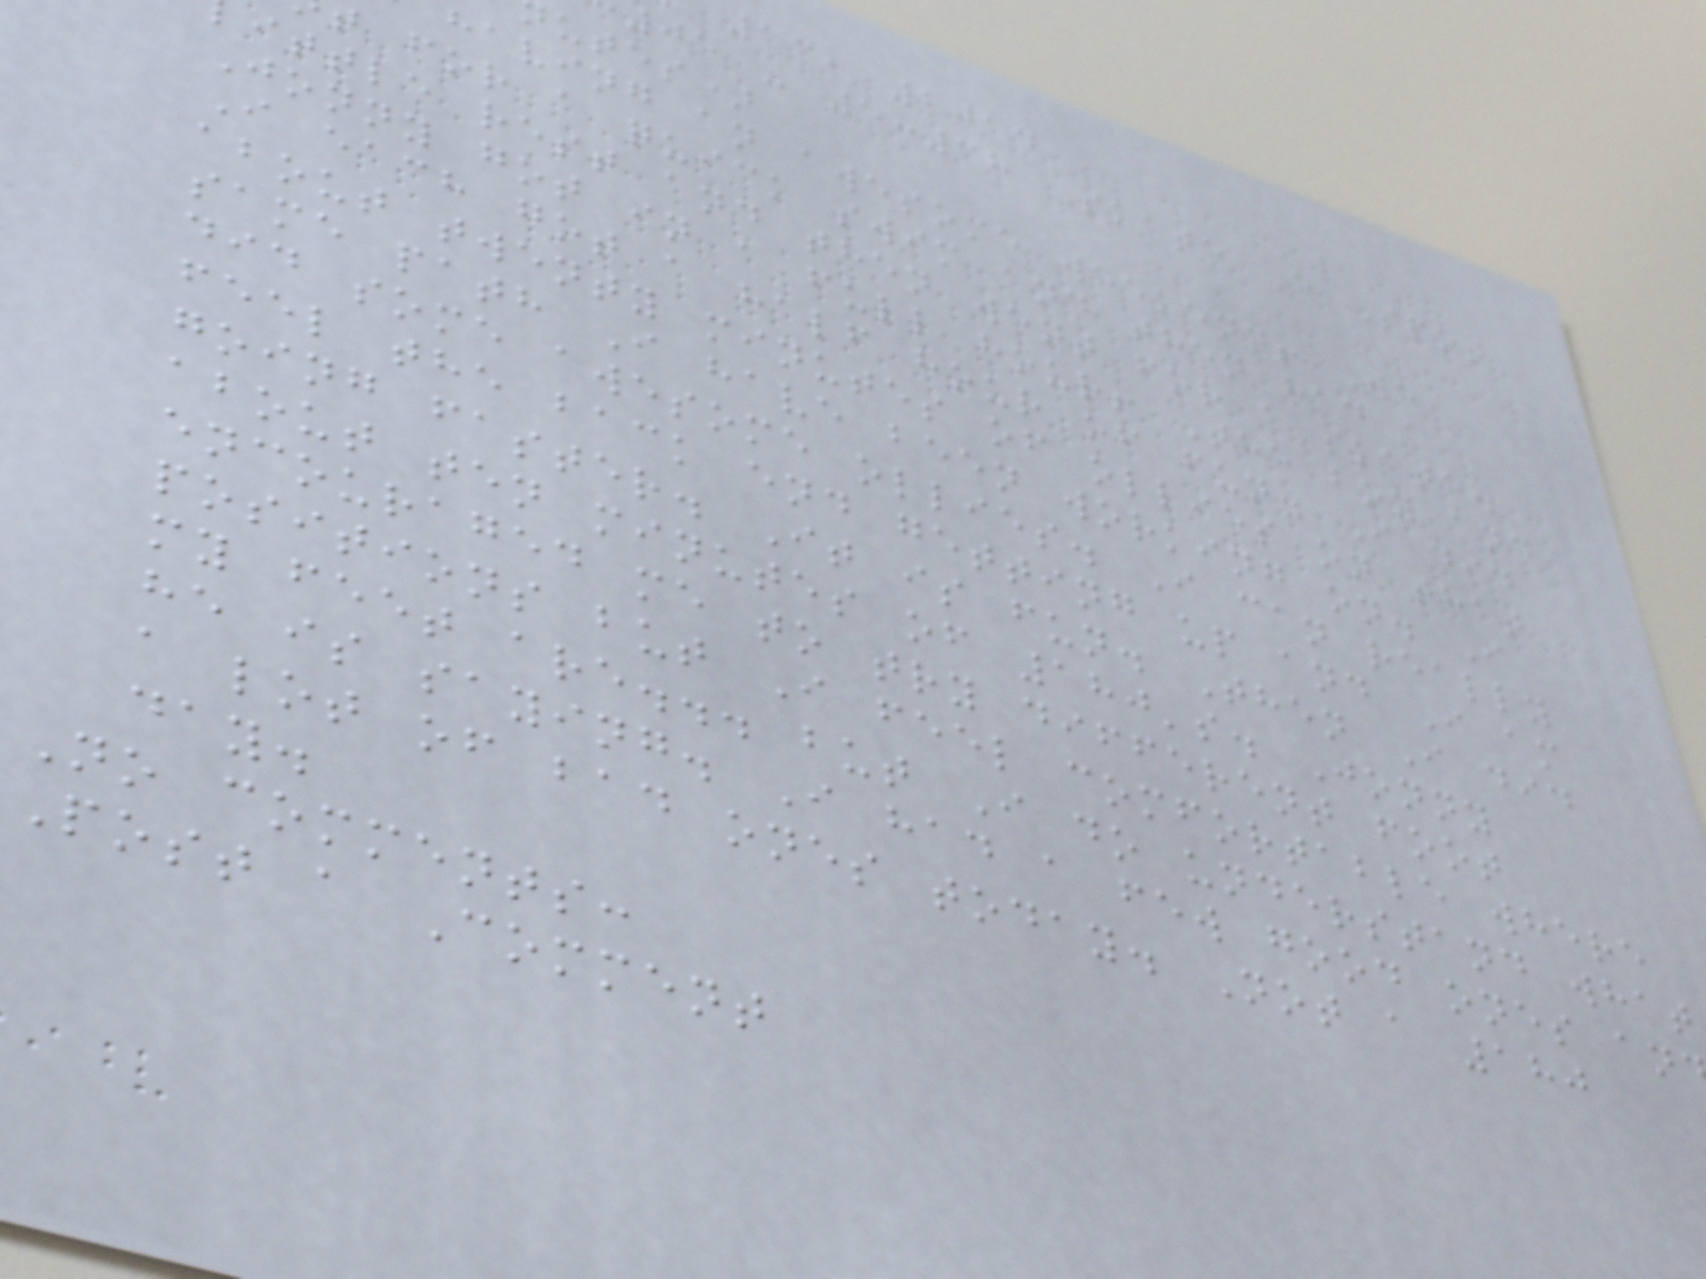13, 2014
05 - 5:38 Skate E Spot
utes)
having an awesome weekend! We
t for a quick swim and then had a
ittle rest and then went for a skate.
Jonny got in a full hour! The boy and
I each got a half hour of fun. I did
about twenty minutes of ollies on that
same path I have been working on. I
did some awesome ollies. I can really
feel the back end getting up and I am
going faster. It is fun. Then I did
about ten minutes of 180's. Jonny
encouraged me to try different foot
positions but I feel comfortable where
my feet are... but I do understand what
he is saying. I had a few good ones an
a lot of bad ones today. Not a 180
day.
No comments:
Post a Comment
